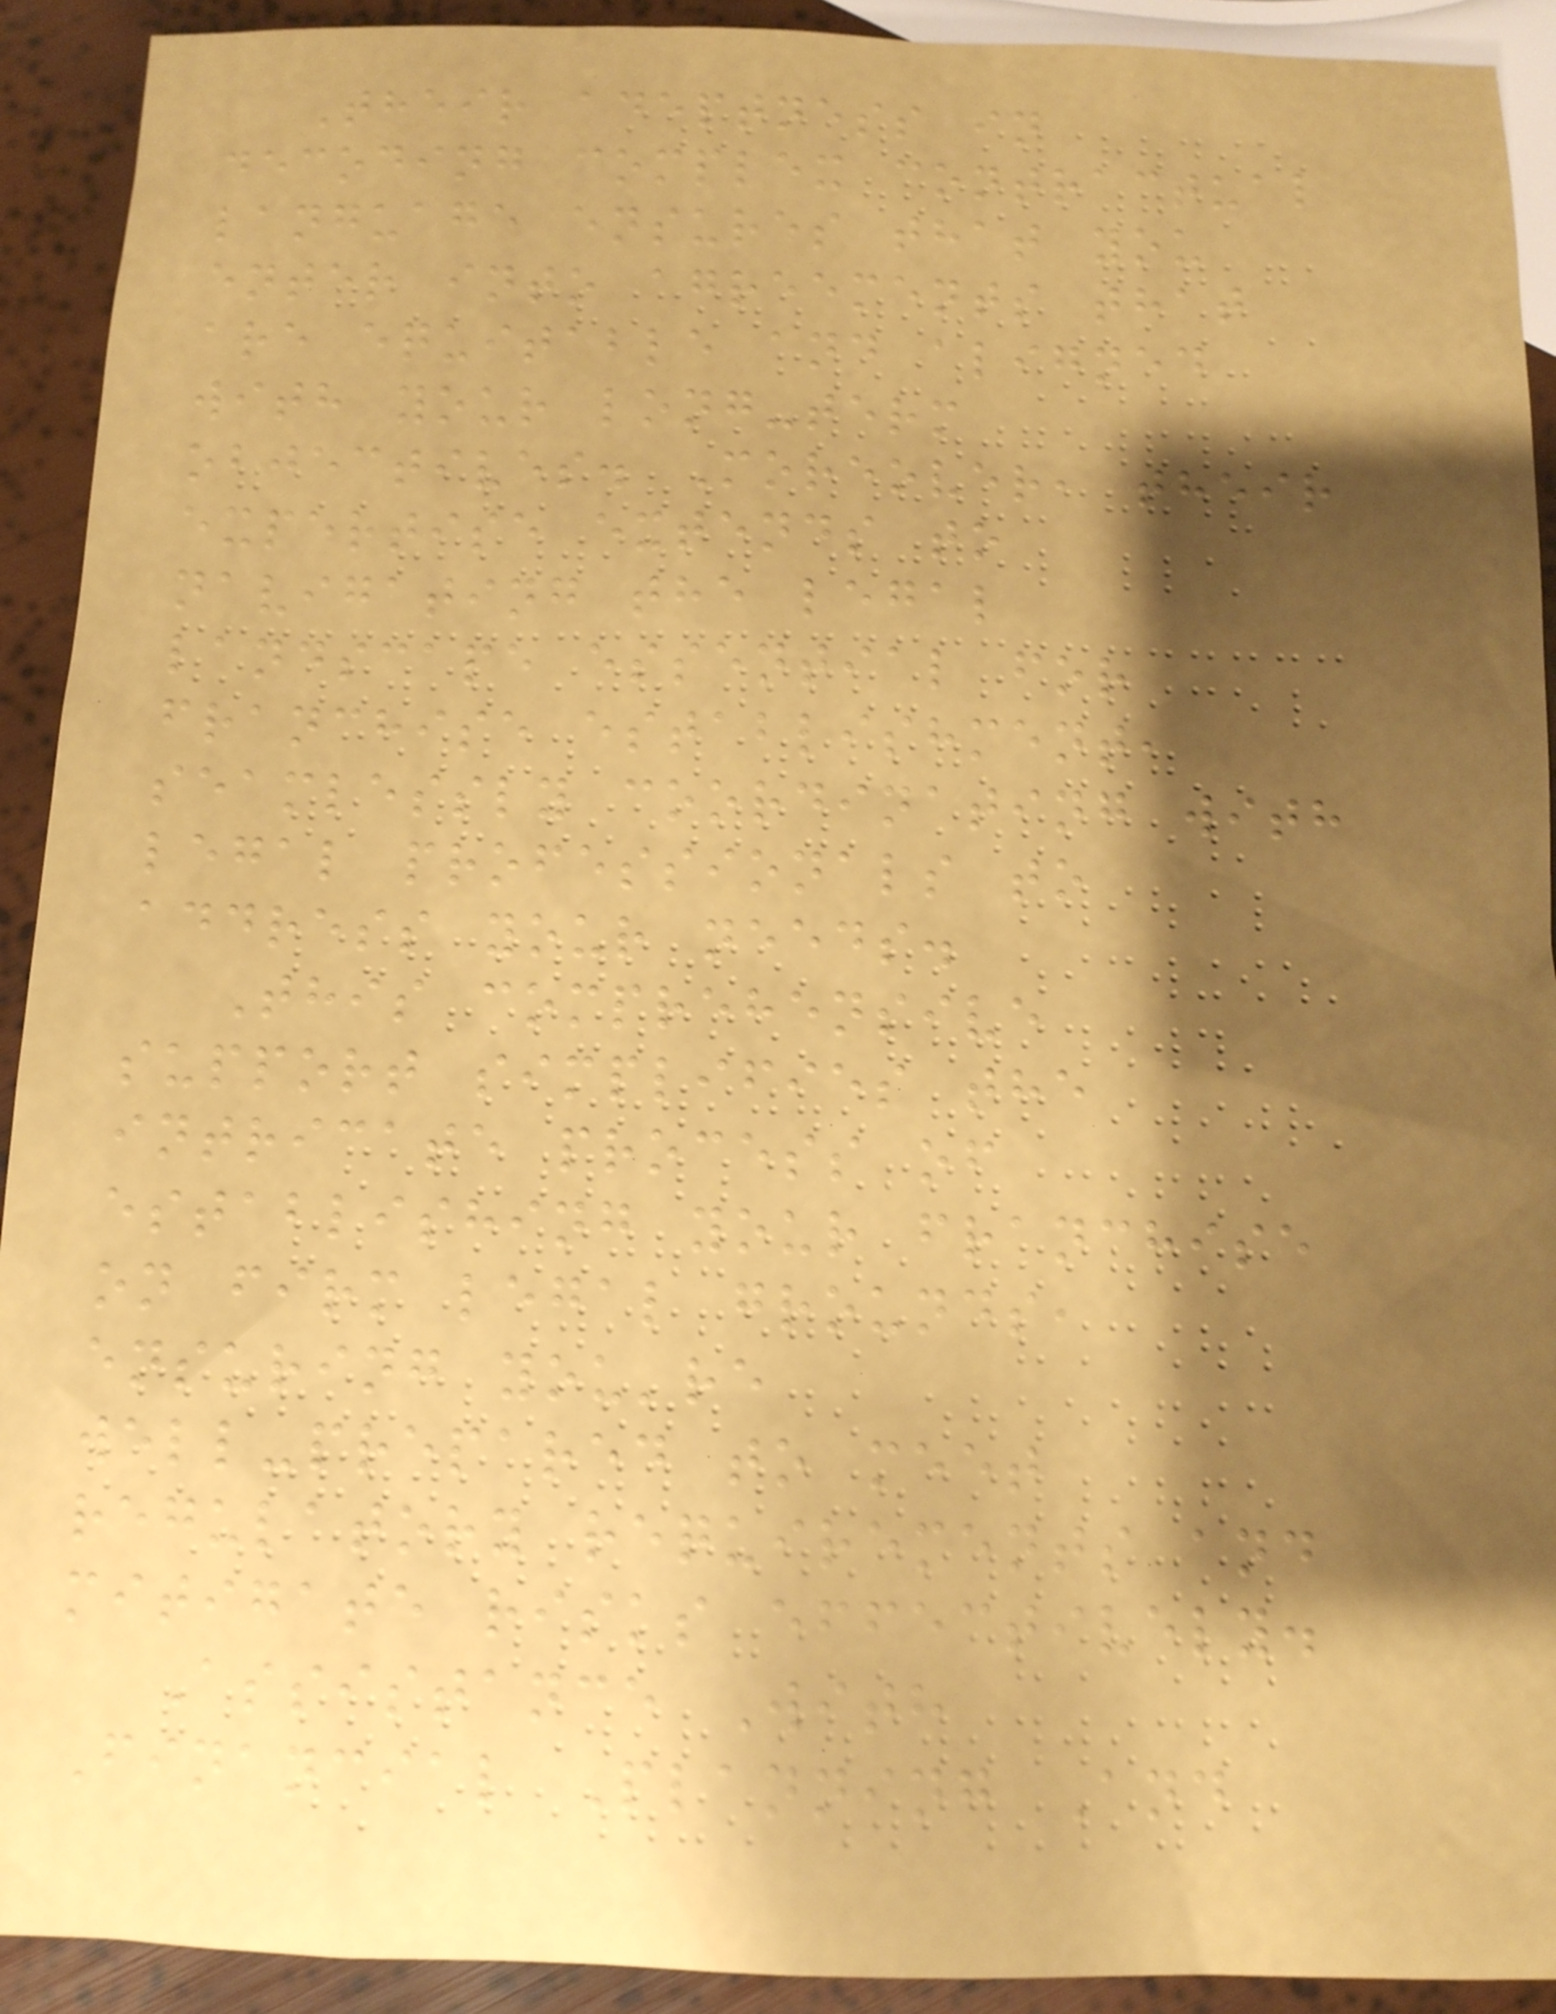Their adeptness in
decoding complex contractual
language ensures that you
enter into agreements that
are equitable and aligned
with your long-term
objectives. Moreover, their
expertise extends to
navigating the legal
landscape essential for
franchise establishment,
seamlessly coordinating with
legal professionals to
address your needs.
This comprehensive
support simplifies the
intricate process of
establishing your franchise
on firm legal grounds,
ensuring you're
well-prepared to meet
regulatory requirements and
mitigate risks effectively.
Assistance With
Financial Planning And
